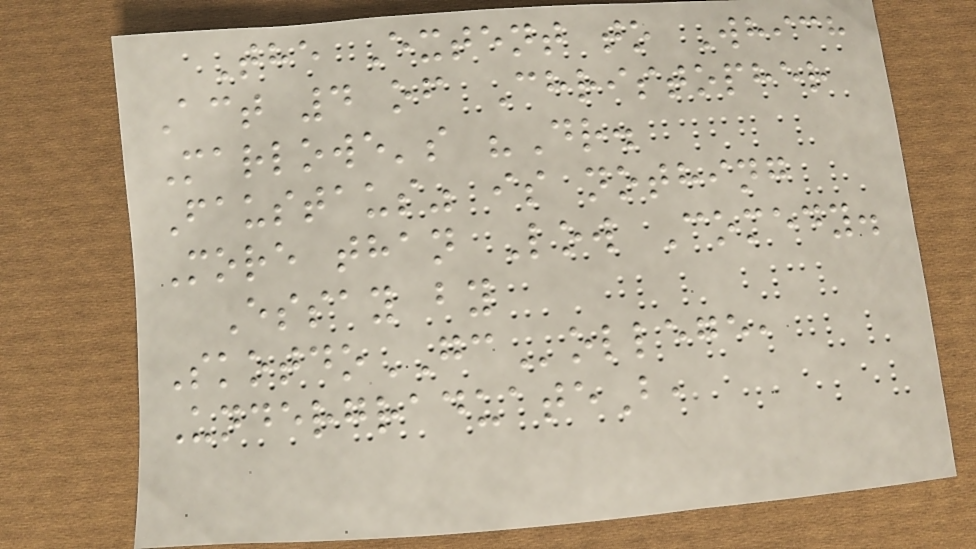The Extent to Which
Act 4 of Christopher
Marlowe's "Dr.
Faustaus" is nothing
More than Low Comedy.
Essay by
SkotdoGCollege,
UndergraduateB,
